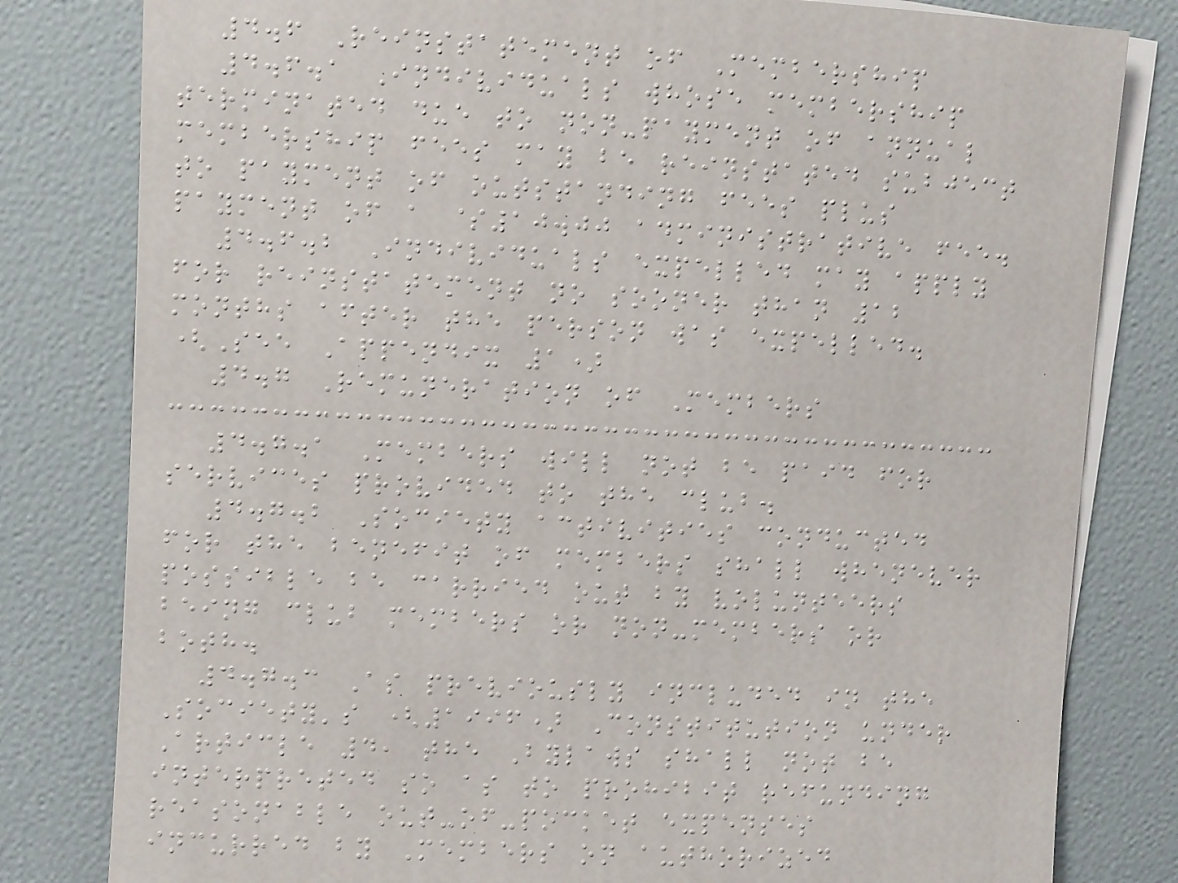4.6 Reinstatement of Membership
4.6.1 Individuals whose membership
terminated due to non-payment of annual
membership fees may be reinstated subject
to payment of outstanding fees plus
payment of a $10.00 administrative fee.
4.6.2 Individuals expelled may apply
for reinstatement no sooner than 12
months after the person was expelled.
(See Appendix 1)
4.7 Remuneration of Members
4.7.1 Members will not be paid for
services provided to the club.
4.7.2 Society activities conducted
for the benefit of members shall whenever
possible be carried out by volunteers
being club members or non-members or
both.
4.7.3 As previously included in the
Society's (1996) Constitution under
Article 4, the Bylaws shall not be
interpreted so as to prohibit refunding
reasonable out-of-pocket expenses
incurred by Members on authorized
